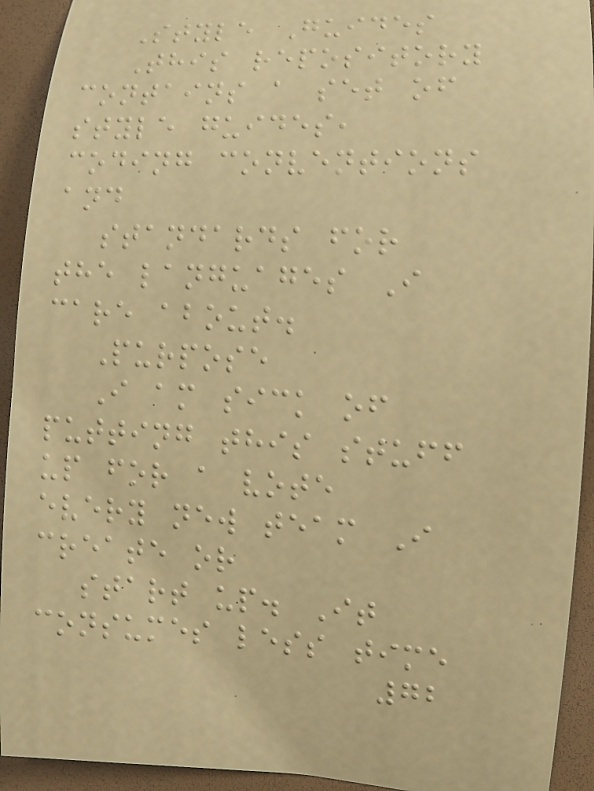Style Guides
This repository
contains a set of
style guides,
coding conventions
and
standards for
the languages I
care about.
Purpose
I am sick of
putting this stuff
up for a vote
every new team I
create or
start up. It
consumes less time
72
